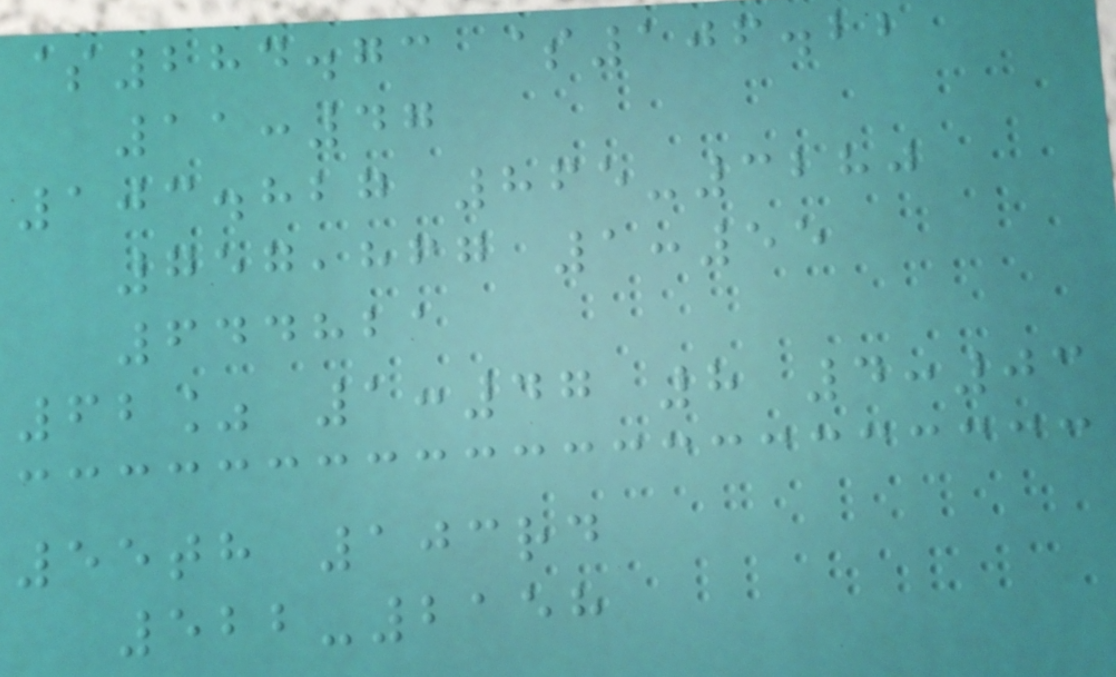$284.73 $106.22
11:47
103.827 865-3280
757,867 1:55
644821
62% 1:47 8 4:03
55th 103rd
522-2158
